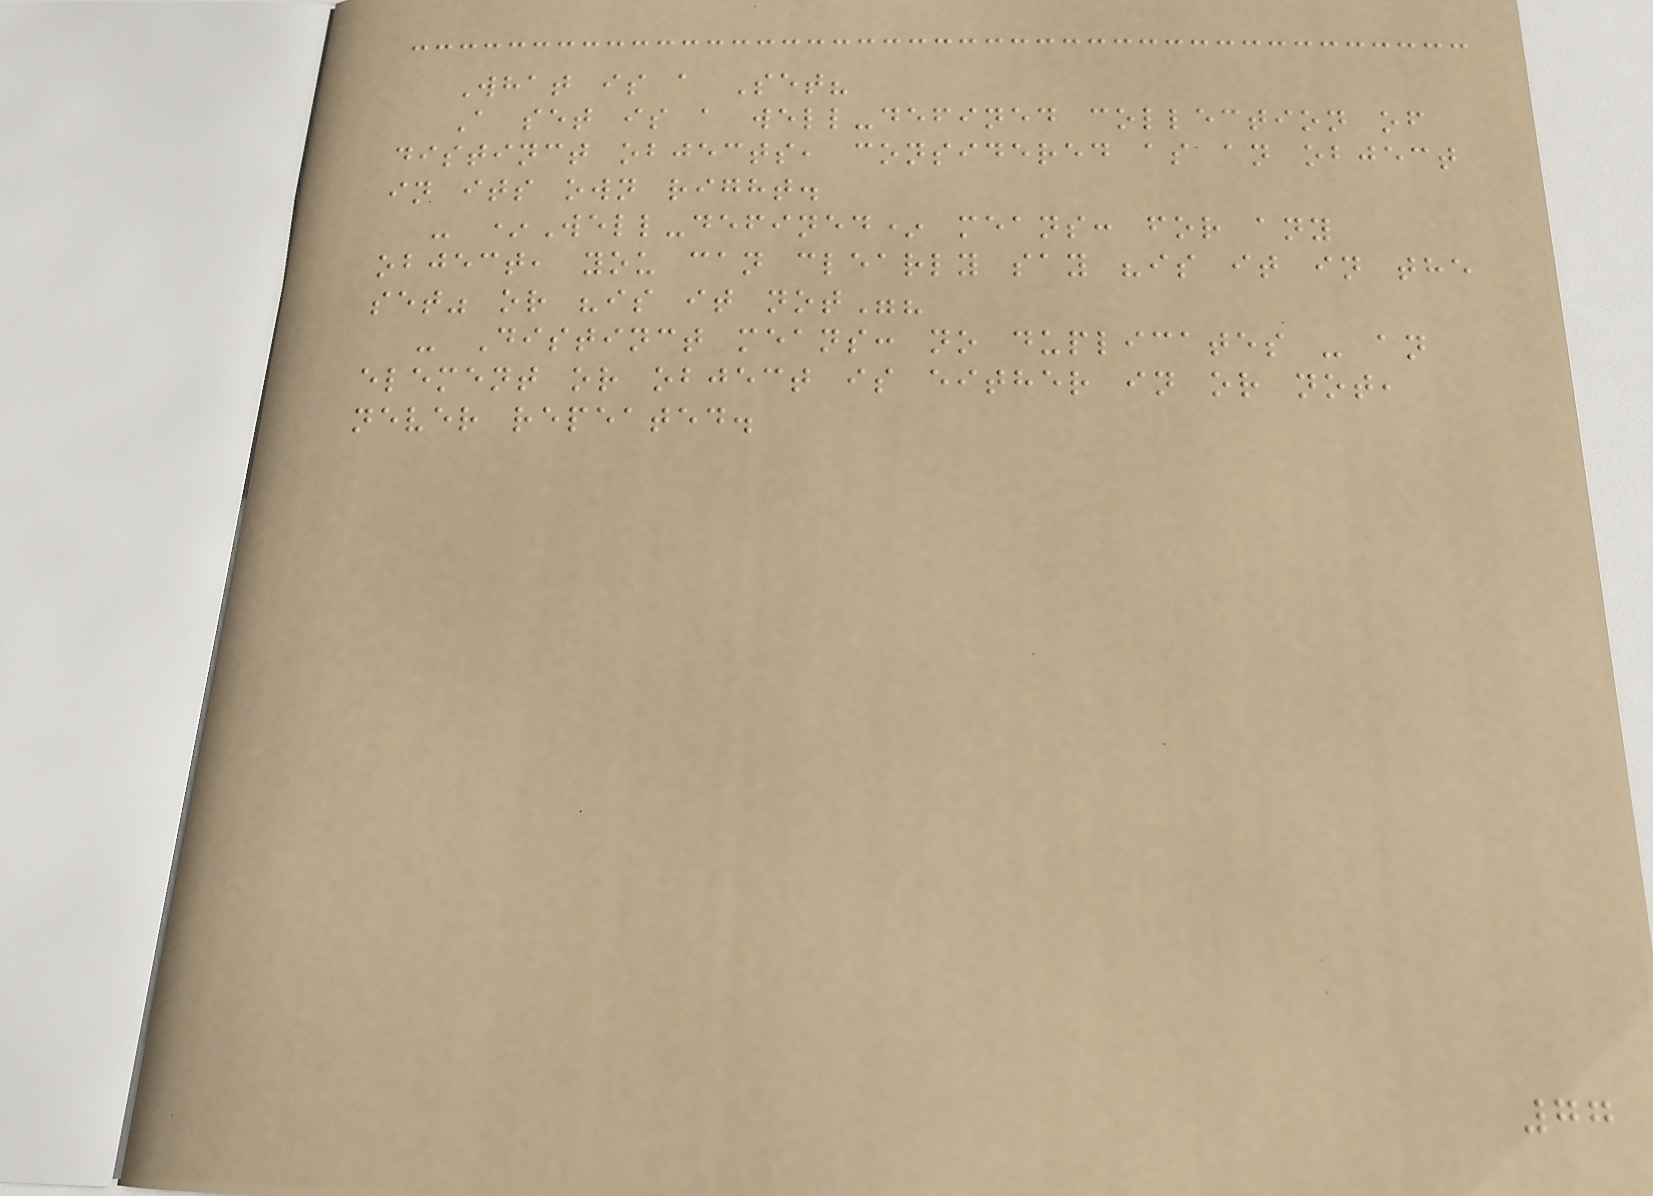What is a Set?
A set is a well-defined collection of
distinct objects, considered as an object
in its own right.
- *Well-defined* means: for any
object, you can clearly say "is it in the
set" or "is it not"?
- Distinct means: no duplicates - an
element or object is either in or not,
never repeated.
77
